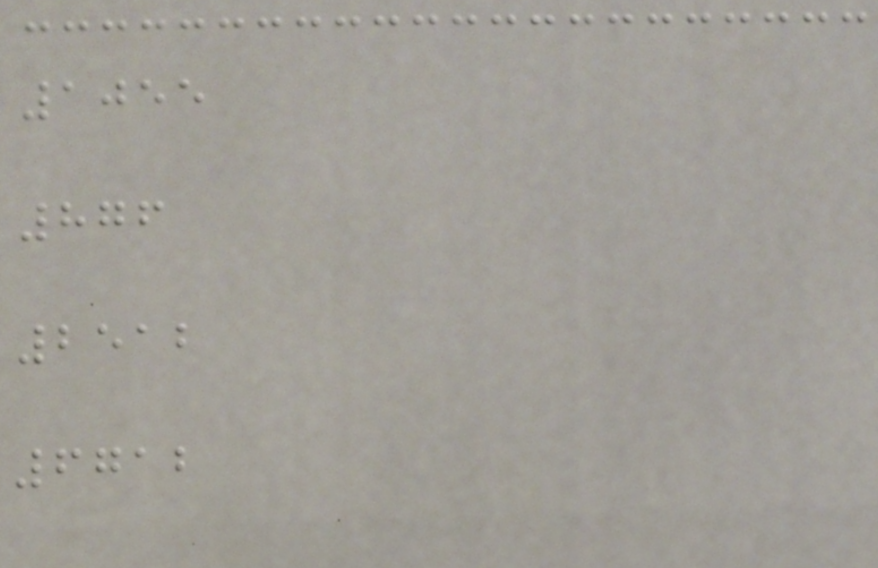1055
876
2512
6712
